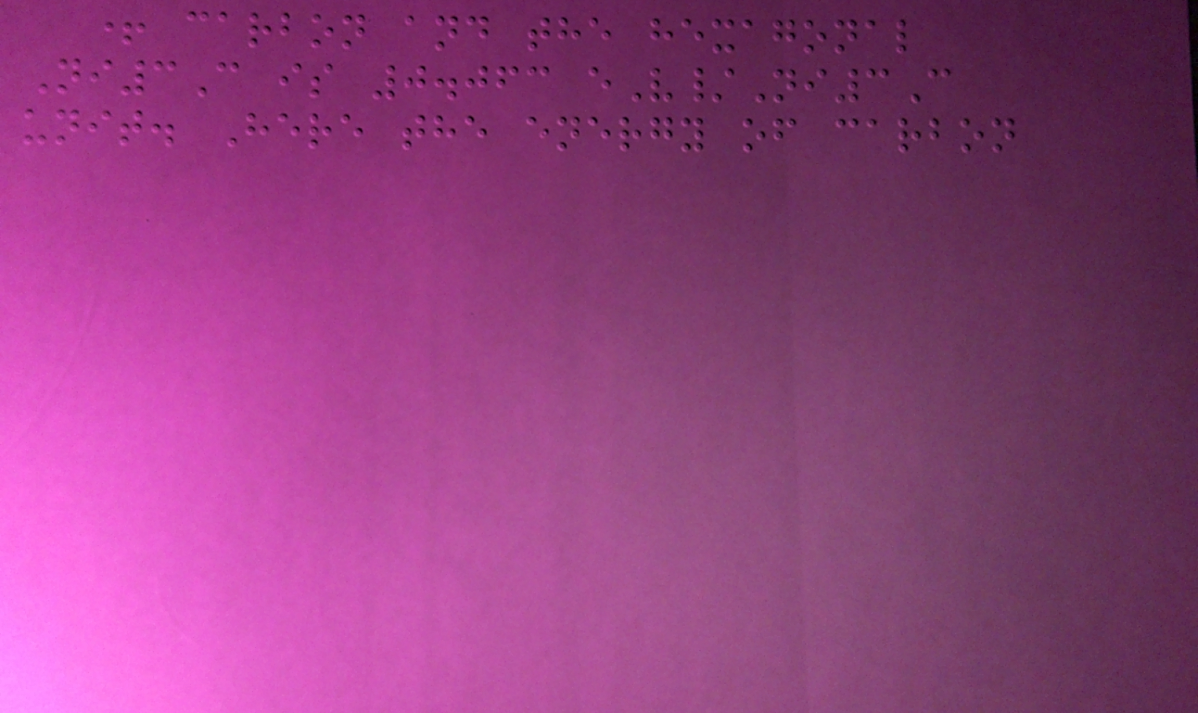+ carbon and the hexagonal
Ni3C is 0.063 eV/Ni3C
unit. Here the energy of carbon
